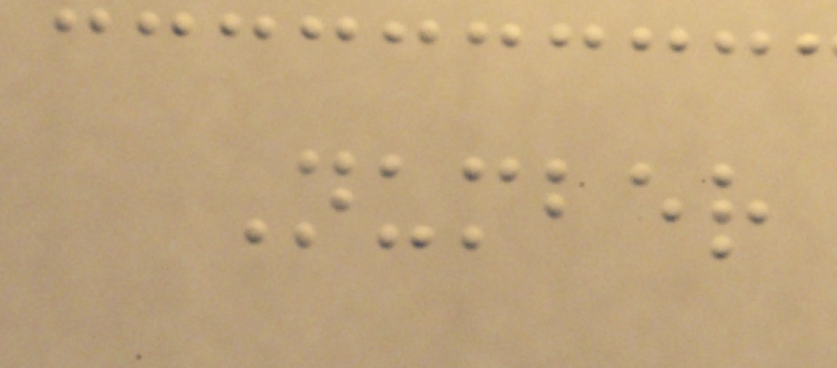Number
